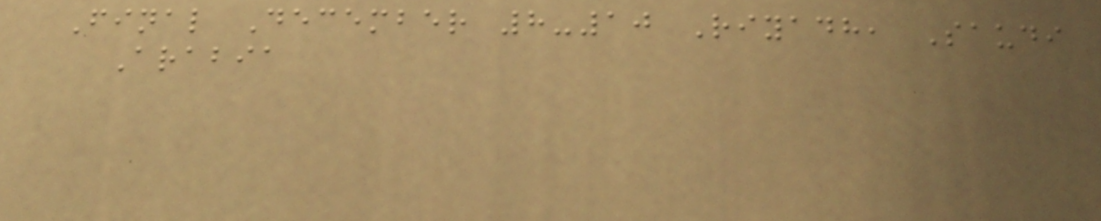Final December 8-10 Riyadh, Saudi
Arabia
